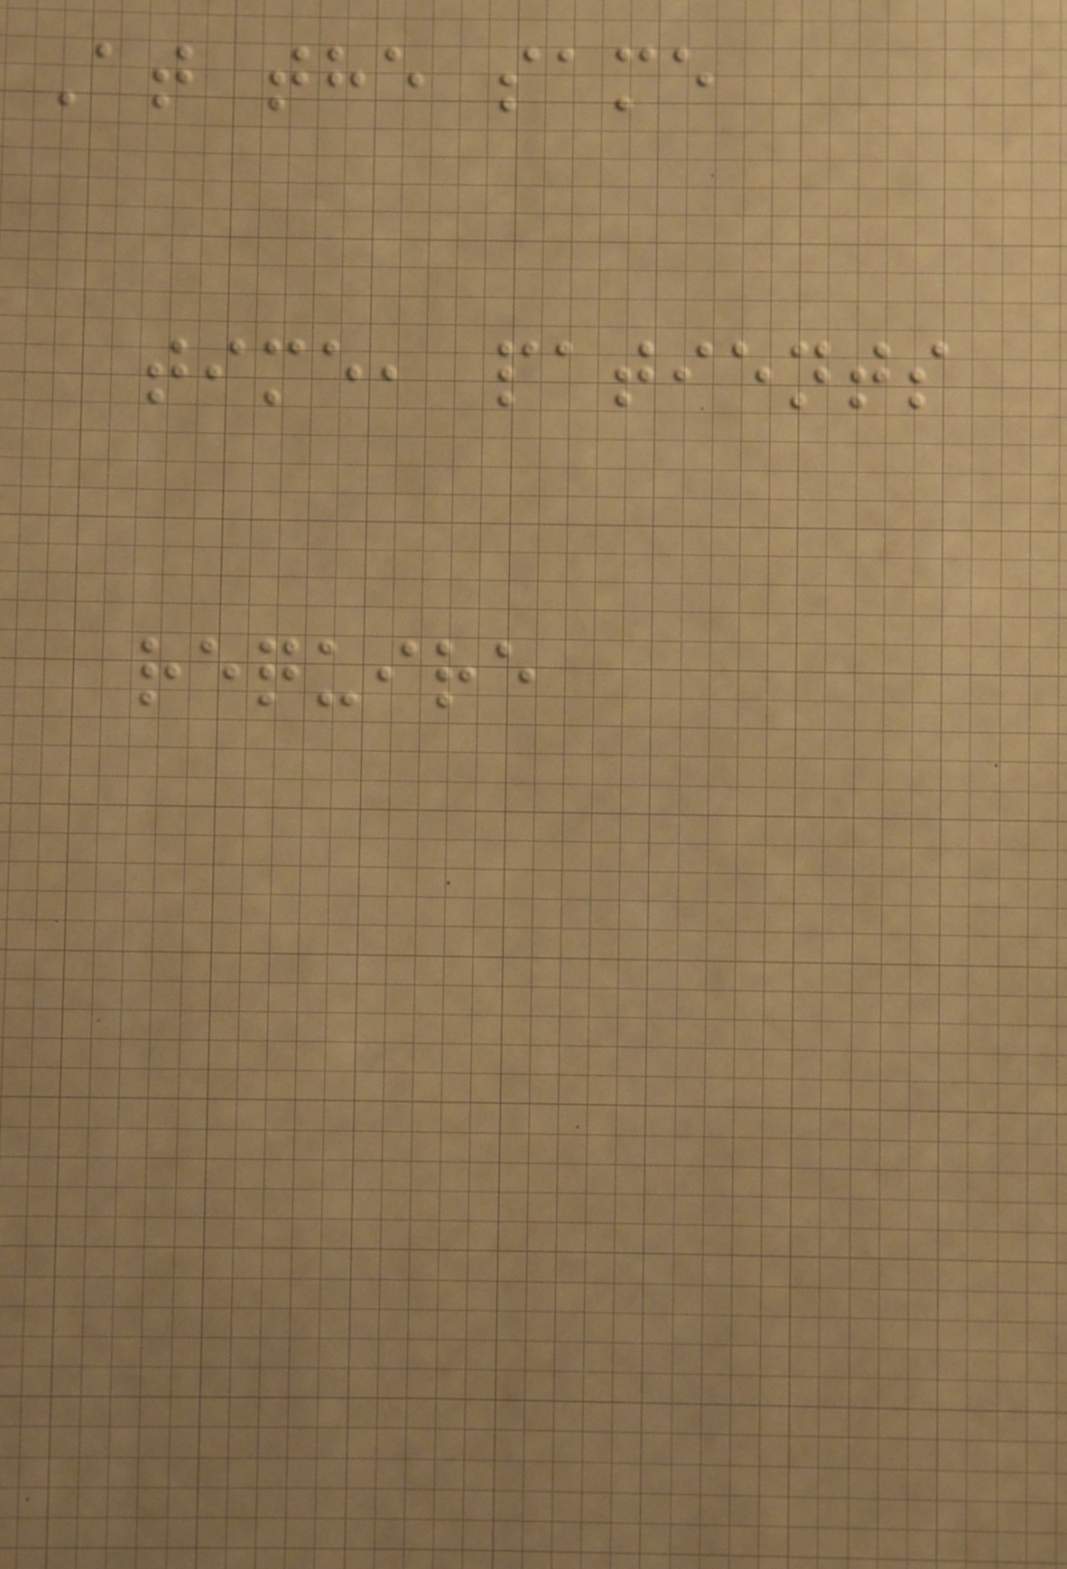At the same
time, patients
require
